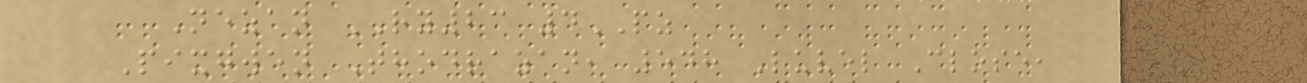Nezan RY23 4PZ
Pixgwen Thodrazan, 548 Luvel Close,
